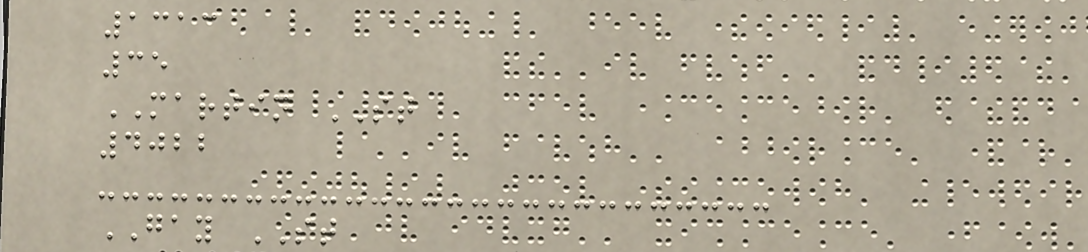1313
35
MARTIN ST
4022
GAY ST
